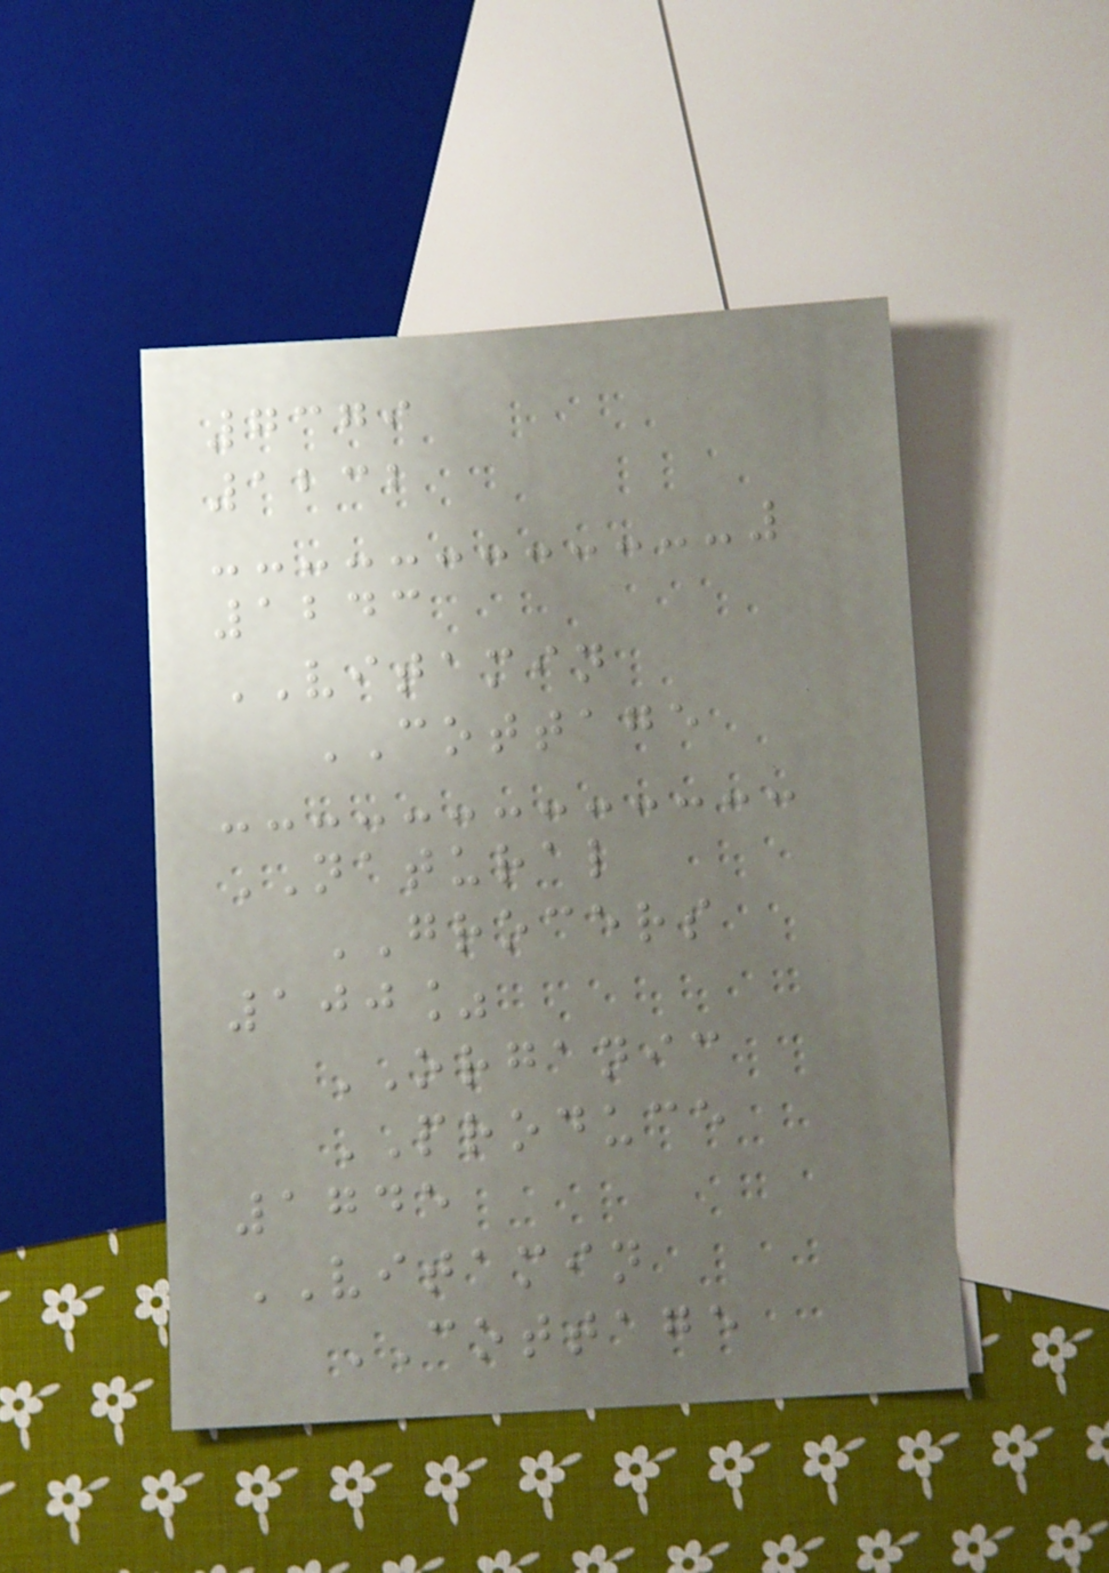7379
1232
1243
VITAMIN
COTTAGE
NATURAL
GROCERS
100%
ORGANIC
PRODUCE
1745
VITAMIN
COTTAGE
